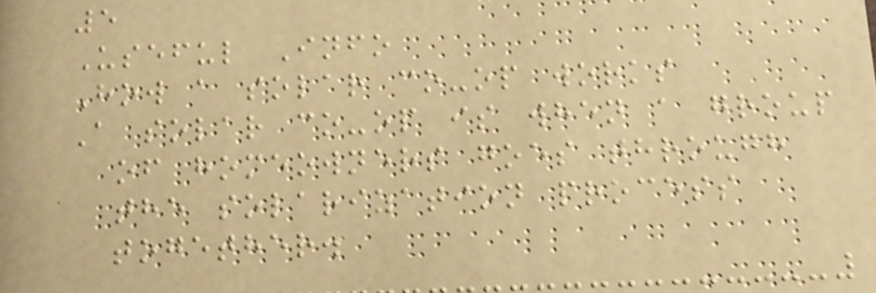5
Useful Info
How a solar co-op works
A solar co-op is when a group
of homeowners goes through
the solarization process
together.
